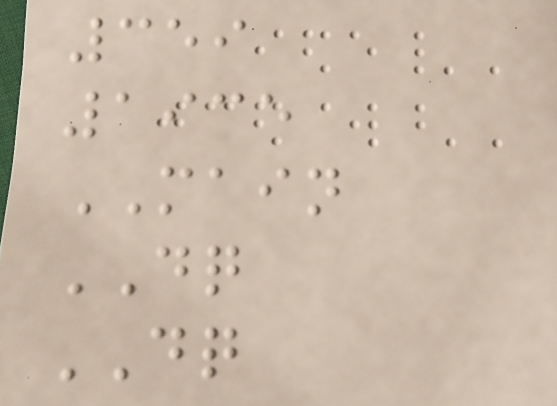359
1935
MAIN
DQ
DQ
